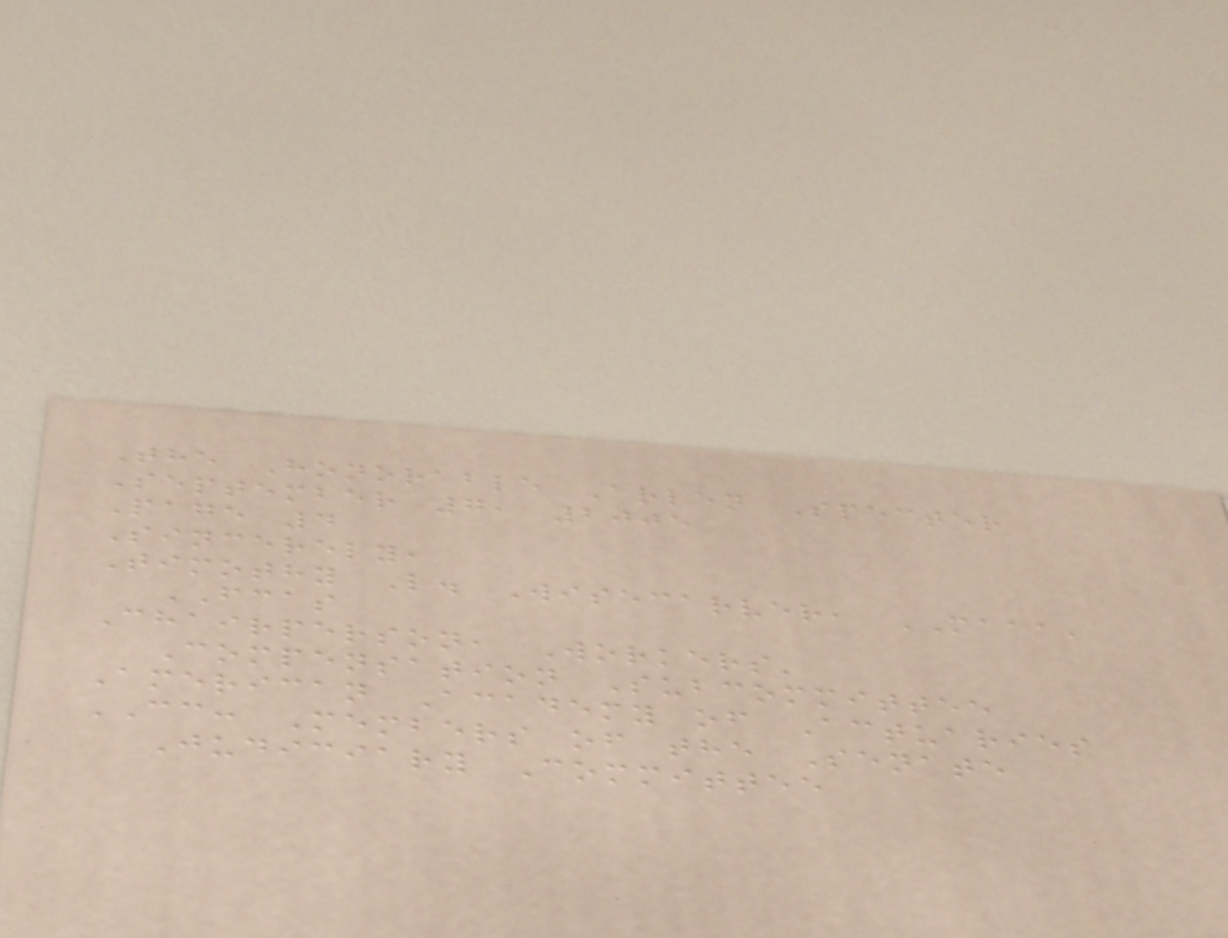The Honorable Arlen Specter
September 7, 2005
Page 4
Sincerely,
Timothy L. Wisecarver, MAAA,
FCAS
Chairperson, Workers'
Compensation Subcommittee
American Academy of Actuaries
CC: Members of the Senate
Judiciary Committee
